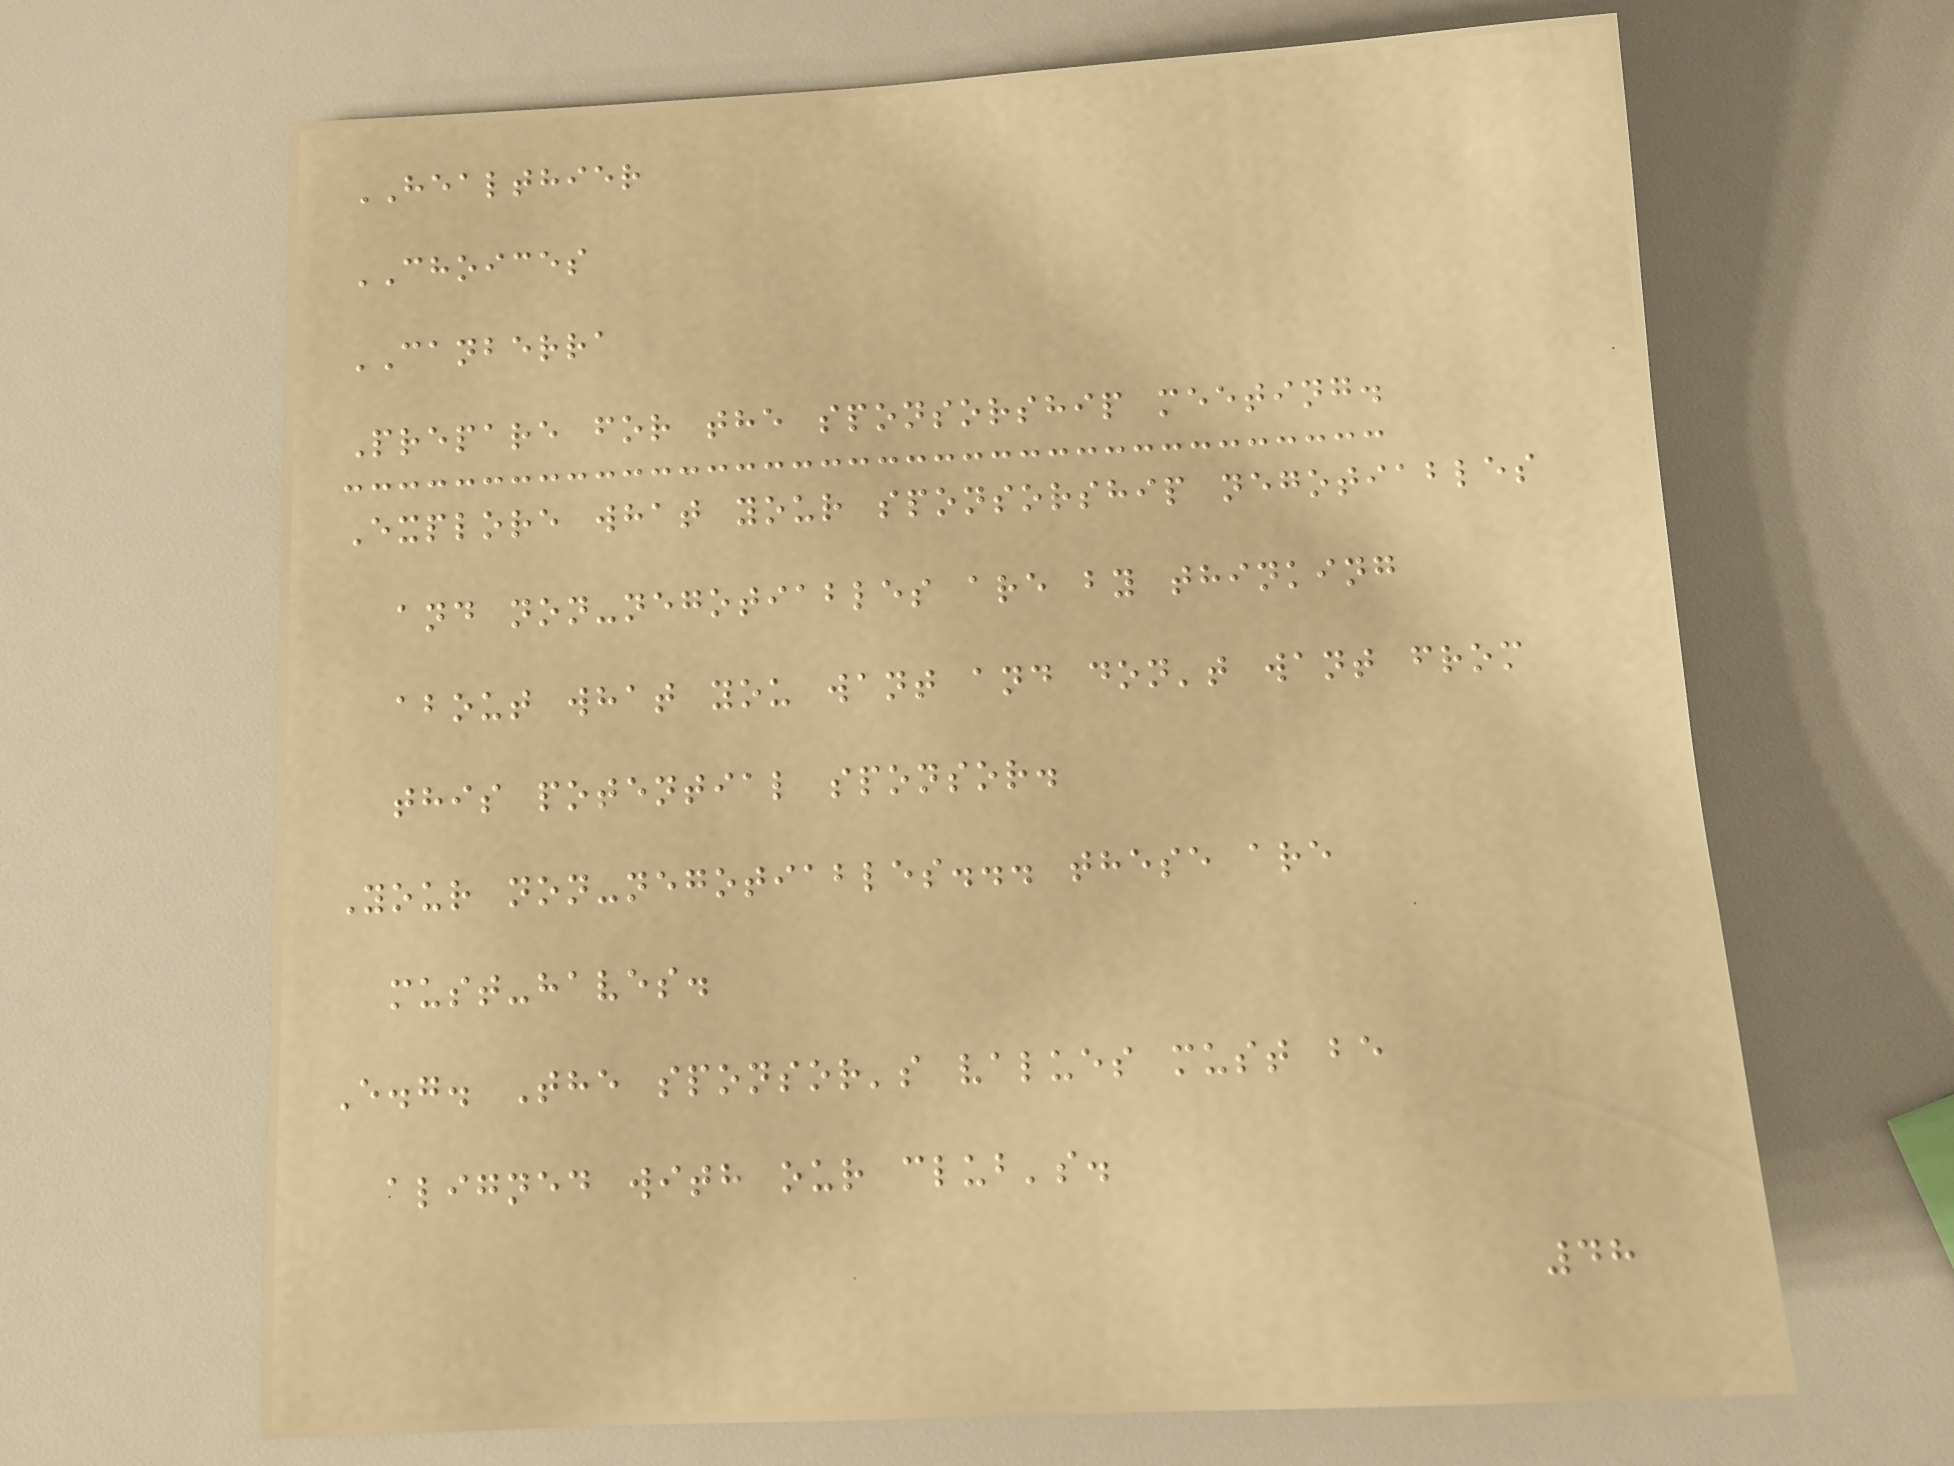HEALTHIER
CHOICES
CANBERRA
Prepare for the sponsorship meeting.
Explore what your sponsorship negotiables
and non-negotiables are by thinking
about what you want and don't want from
this potential sponsor.
Your non-negotiables... these are
must-haves.
E.g. The sponsor's values must be
aligned with our club's.
48
